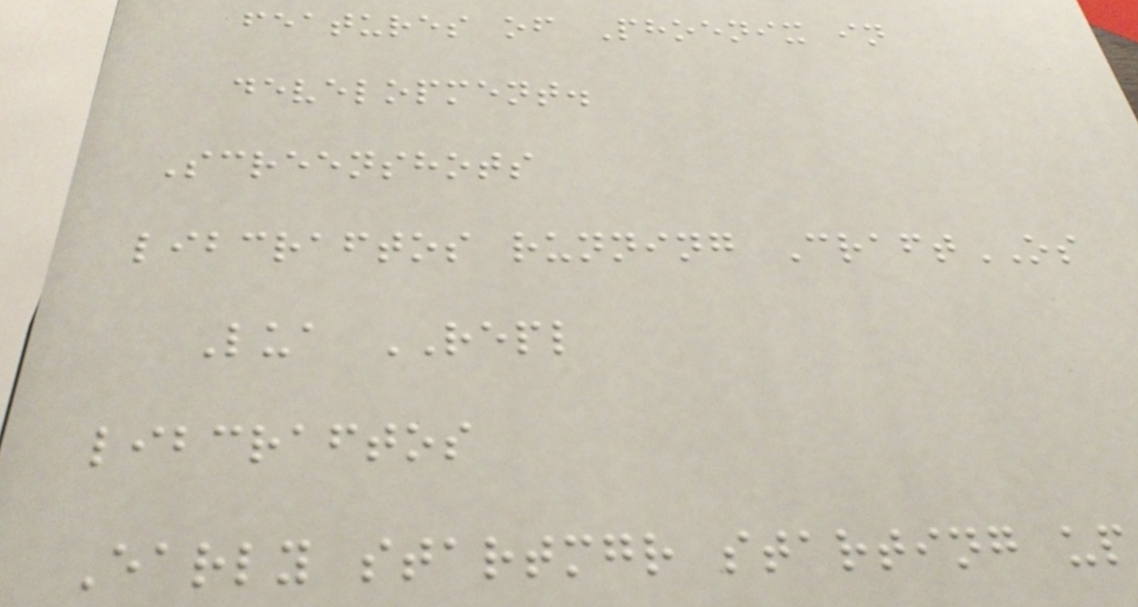features of Phoenix in
development.
Screenshots
libcraftos running CraftOS
Lua REPL
libcraftos
Early startmgr starting up
